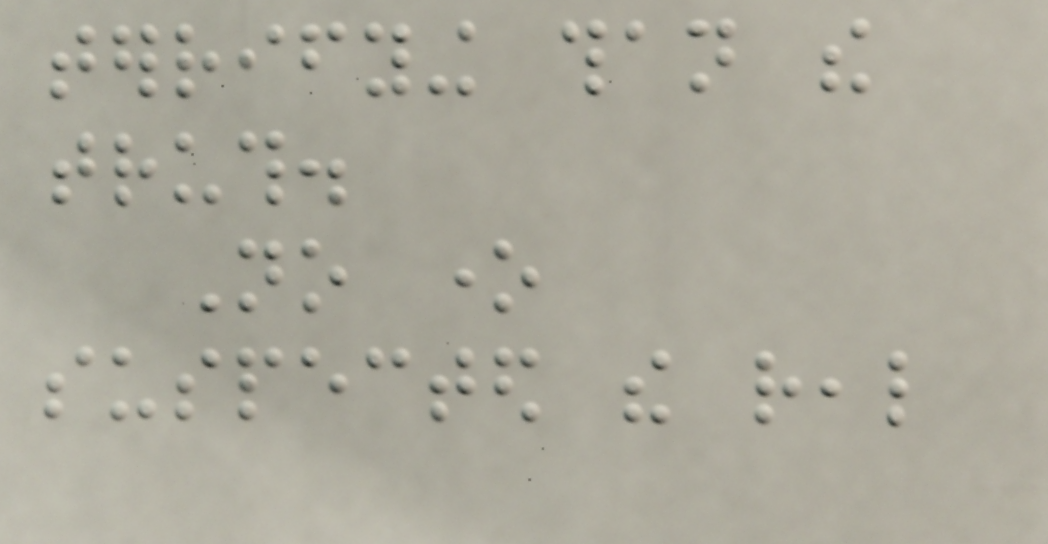terrifying than the
truth.
No one
suspected the real
